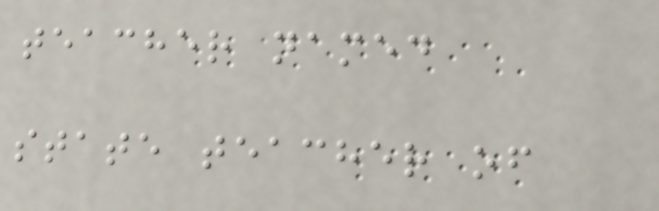teacher named
state teacher of
